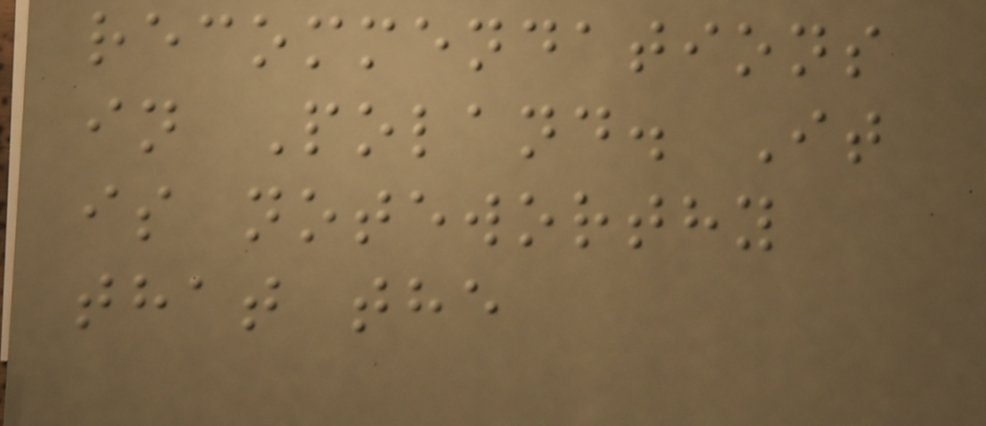recommendations
in Poland. It
is noteworthy
that the
